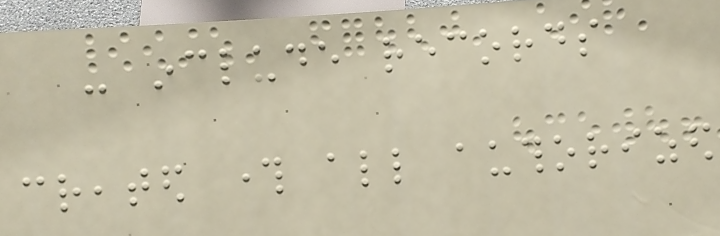- include records
created through all authorized
